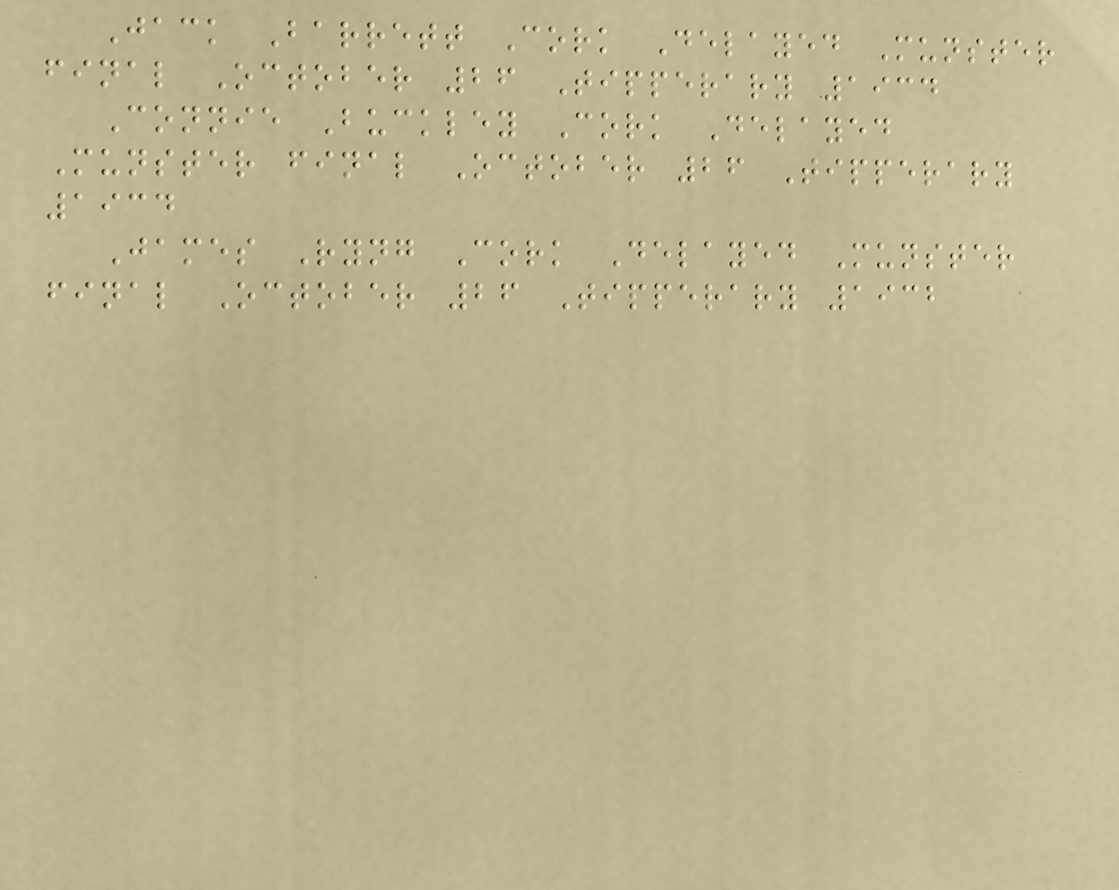Jack Barrett Cork Delayed Munster
final October 26 Tipperary 1934
Connie Buckley Cork Delayed
Munster final October 26 Tipperary
1934
James Ryng Cork Delayed Munster
final October 26 Tipperary 1932
